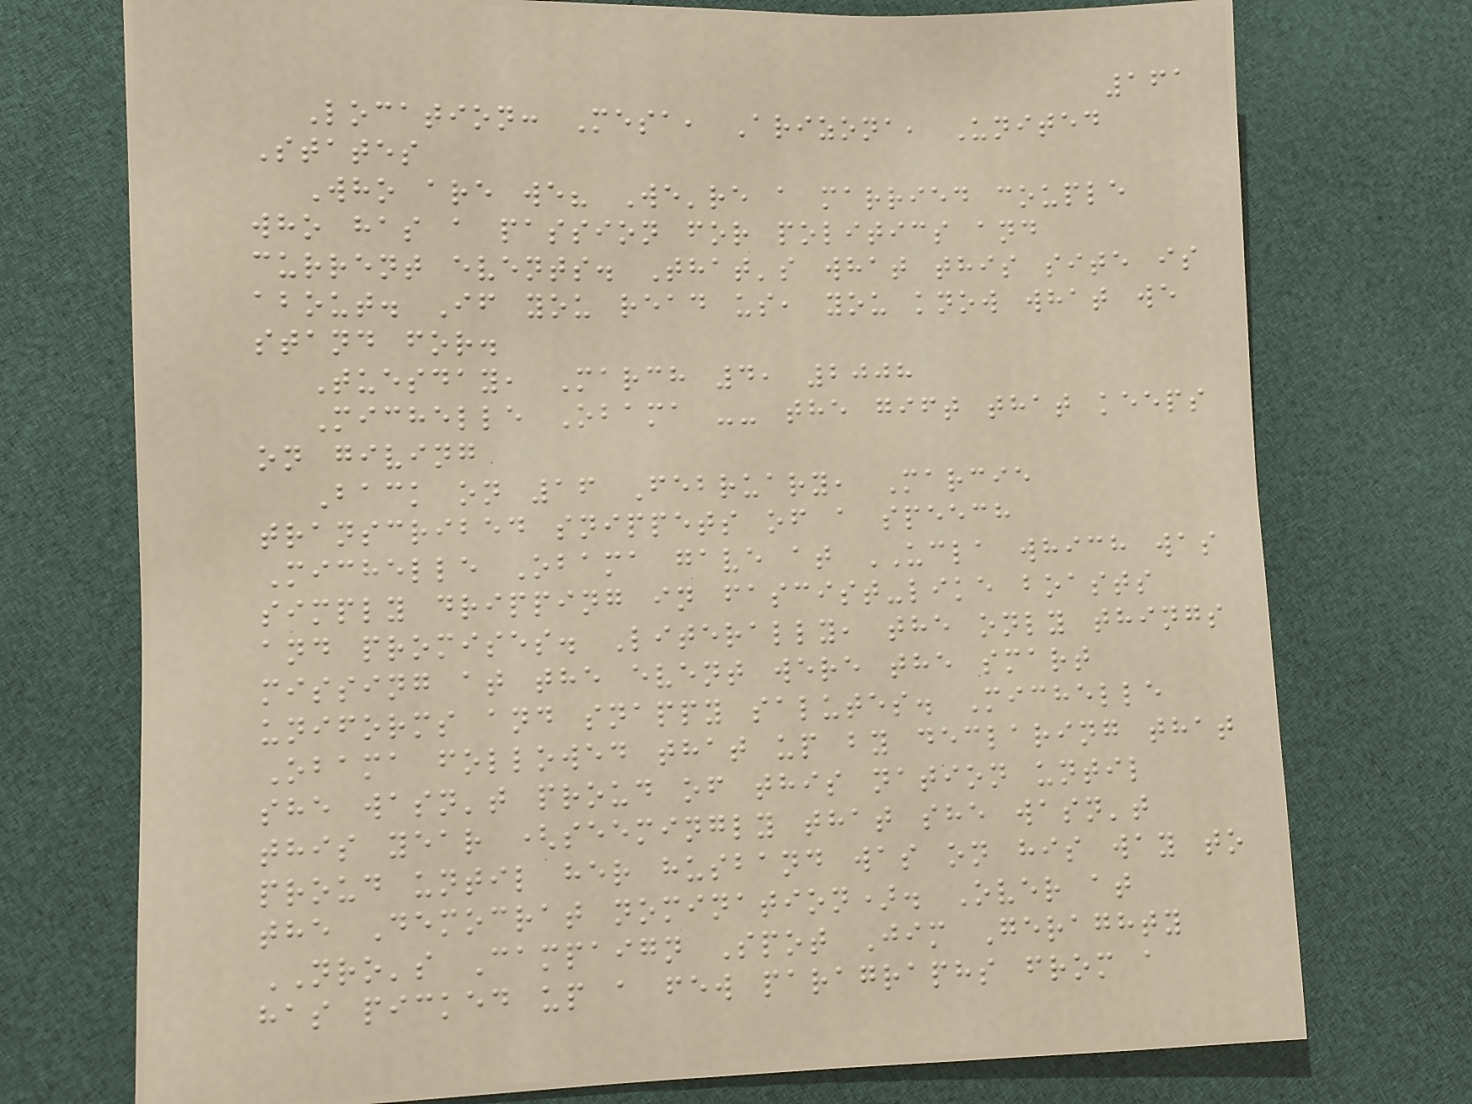161
Location: Mesa, Arizona, United
States
Who are we? We're a married couple
who has a passion for politics and
current events. That's what this site is
about. If you read us, you know what we
stand for.
Tuesday, March 4, 2008
Michelle Obama -- the gift that keeps
on giving
Back on 16 February, Marcie
transcribed snippets of a speech
Michelle Obama gave at UCLA which was
simply dripping in fascist-like boasts
and promises. Literally, the only things
missing at the event were the smart
uniforms and snappy salutes. Michelle
Obama followed that up by declaring that
she wasn't proud of this nation until
this year (seemingly that she wasn't
proud until her husband was on his way to
the Democrat nomination). Over at
NRO's Campaign Spot Jim Geraghty
has picked up a few paragraphs from a
